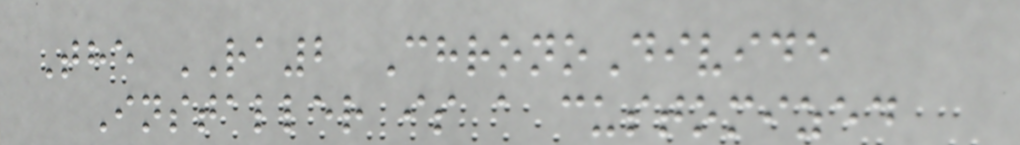The RA2 ChronoDivide
Installer is a customized
